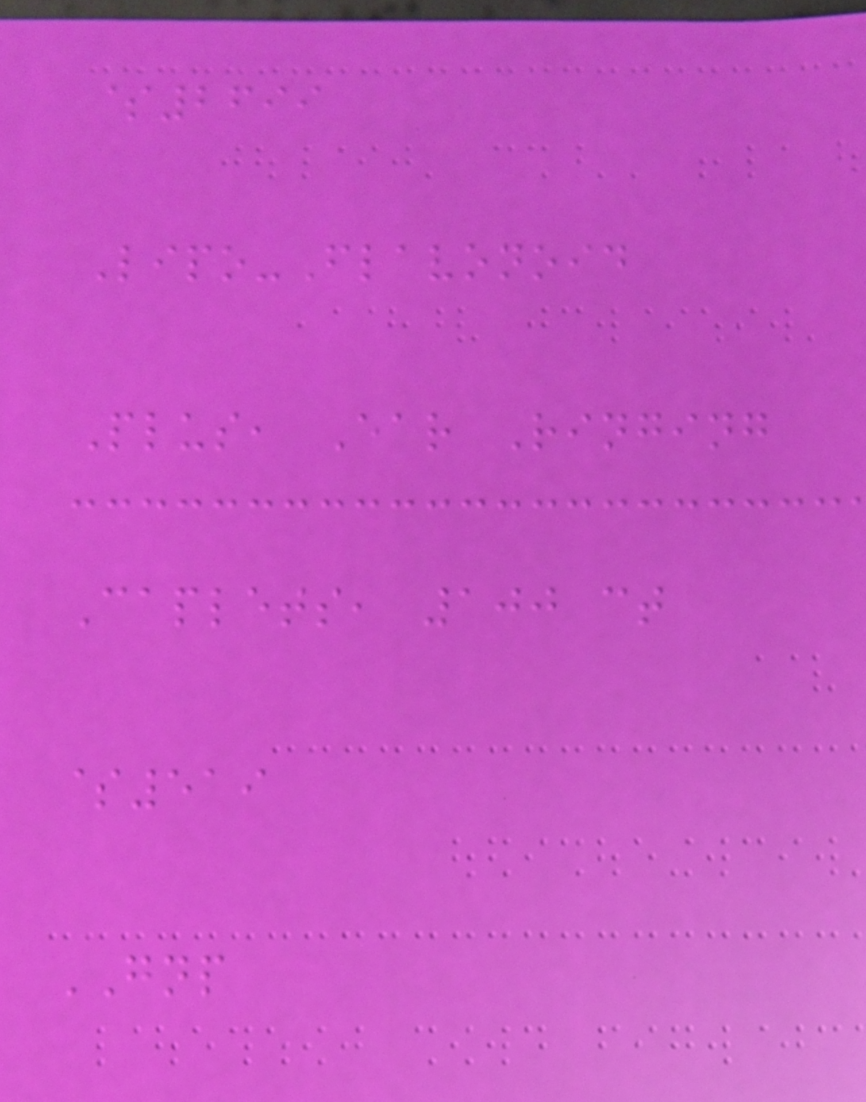$2699
Lipo-Flavonoid
Plus, Ear Ringing
Caplets, 100 ct
$519
GNP
